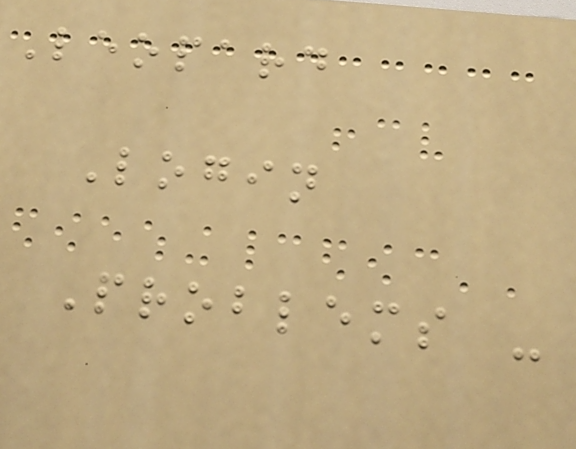Leopard
Login
Problems -
